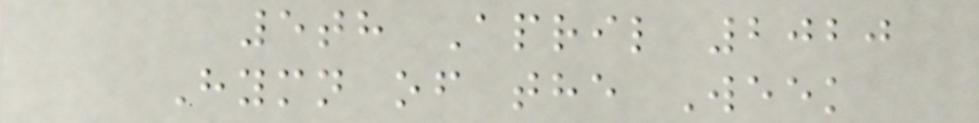5th April 2020
Hymn of the Week
